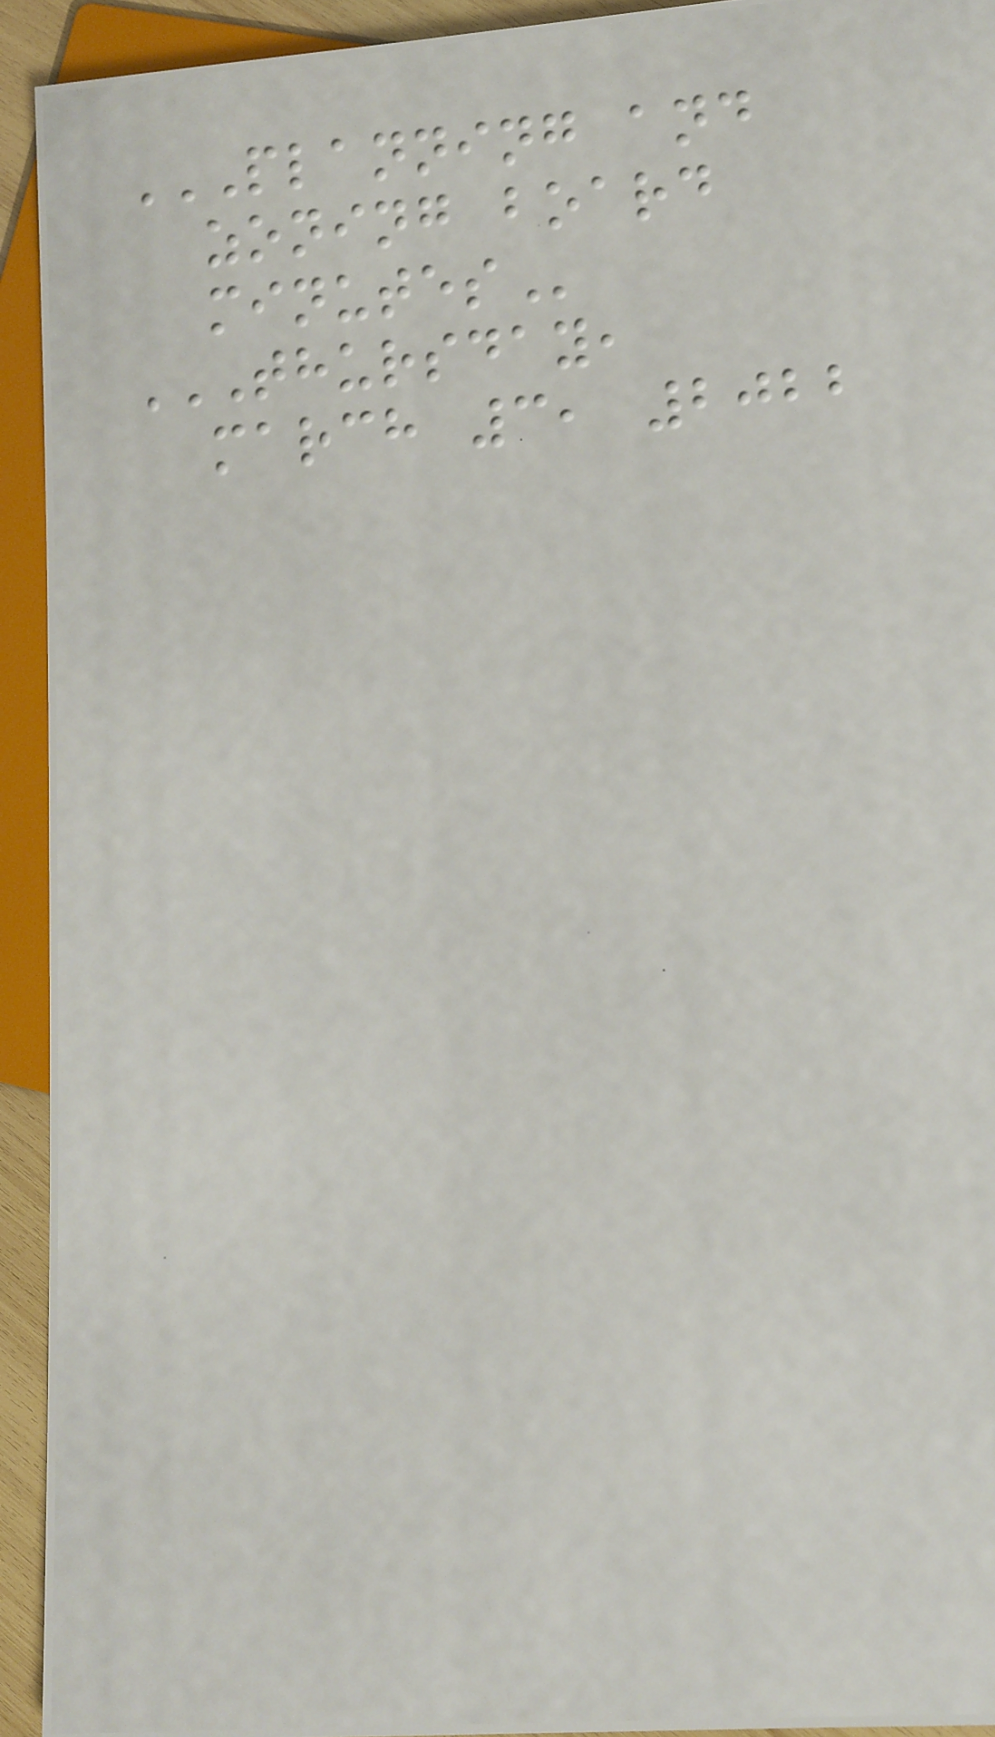PLANNING AND
ZONING BOARD
MINUTES
THURSDAY,
MARCH 3, 2022
